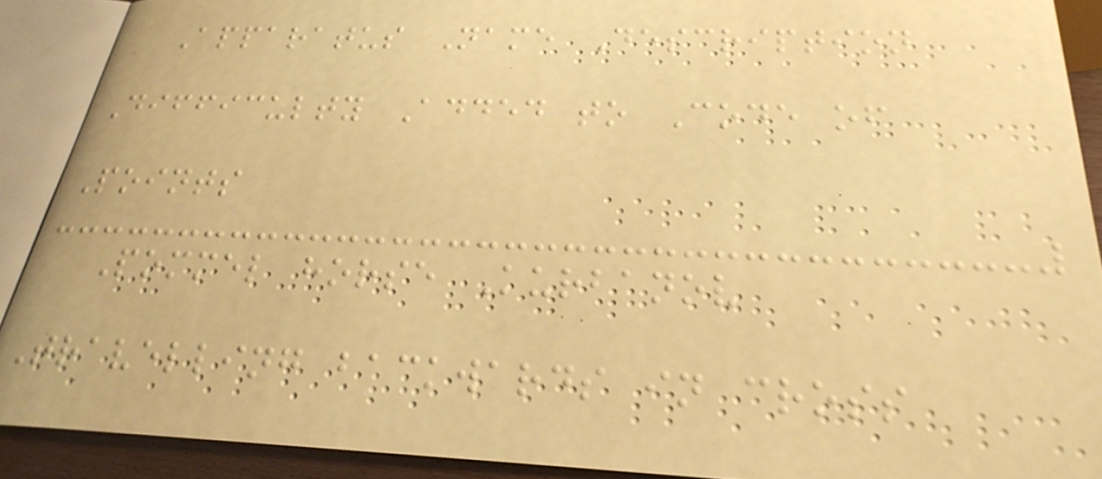Apparatus Name Description
Difficulty Added to Code of
Points
Pommel horse Kurbanov
Travelling backwards in cross
